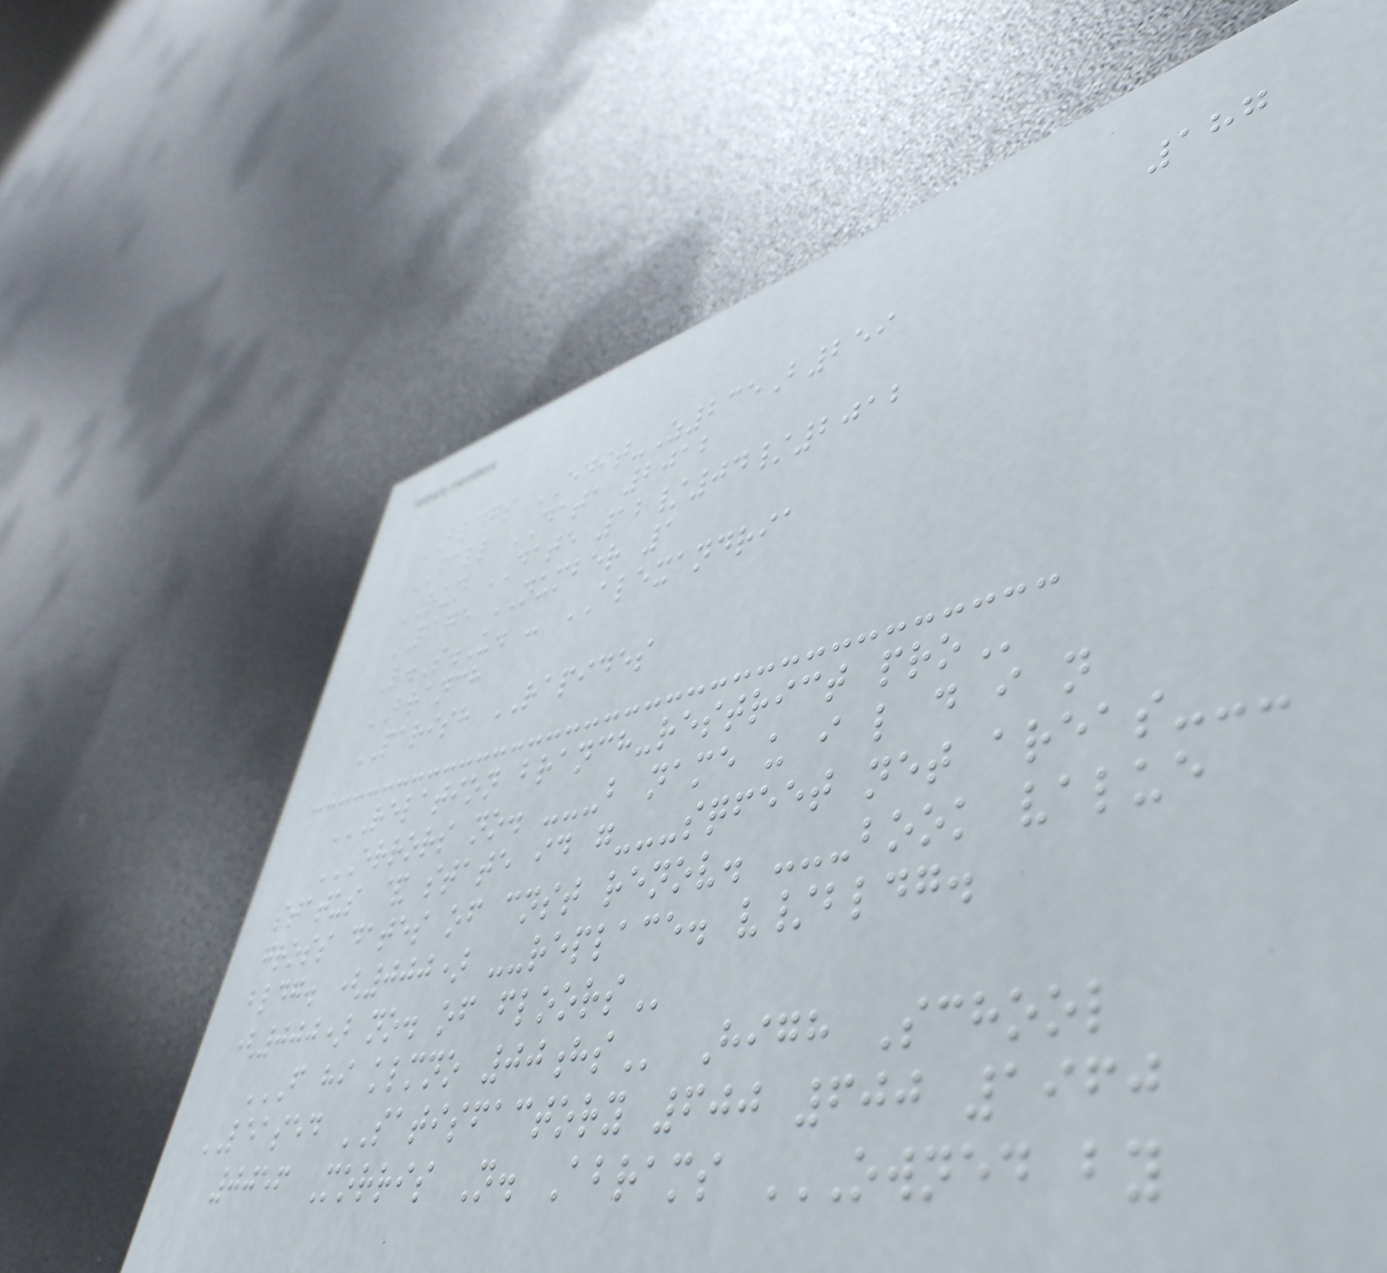187
BLDGS EDIT-Z235B259
FALL DATA 2012
RUN DATE 12/04/2012
PAGE NUMBER 1
L.S.U. - ALEXANDRIA
BRANCH
PARISH RAPIDES
RELATION BRANCH-RESTRICT PRO
ERRORS NO. ---B NAME U I L D I N
STATUS & STATE ID G---SQFEET NET AREAS---
GROSS DATES OF CNST RENOV. ---BOOK VALUE
BLDG. (000) --REPLACE. V/BLDG.
(000) NO. OF FLOORS
F HI KLMNO 00HS High School
LEASED SATISFACTORY 600 600 1960
0056 Morris N. Abrams OWNED BY
